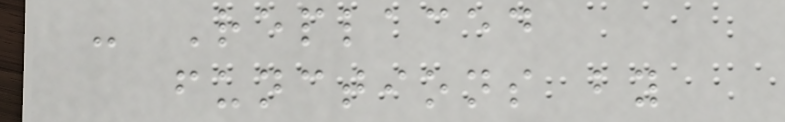- Replaced
functions by
